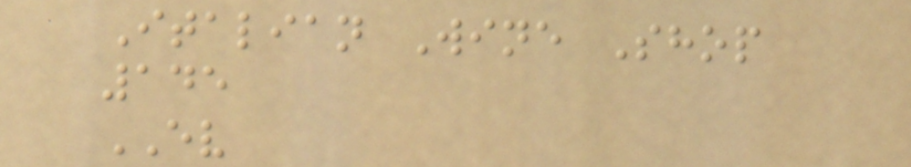Italian Wine Shop
145
EV
